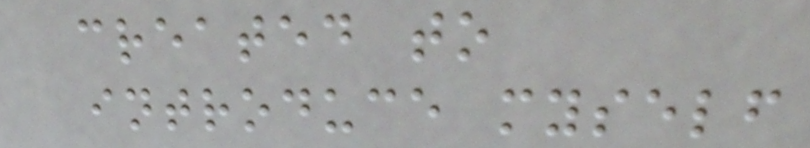created to
introduce myself
